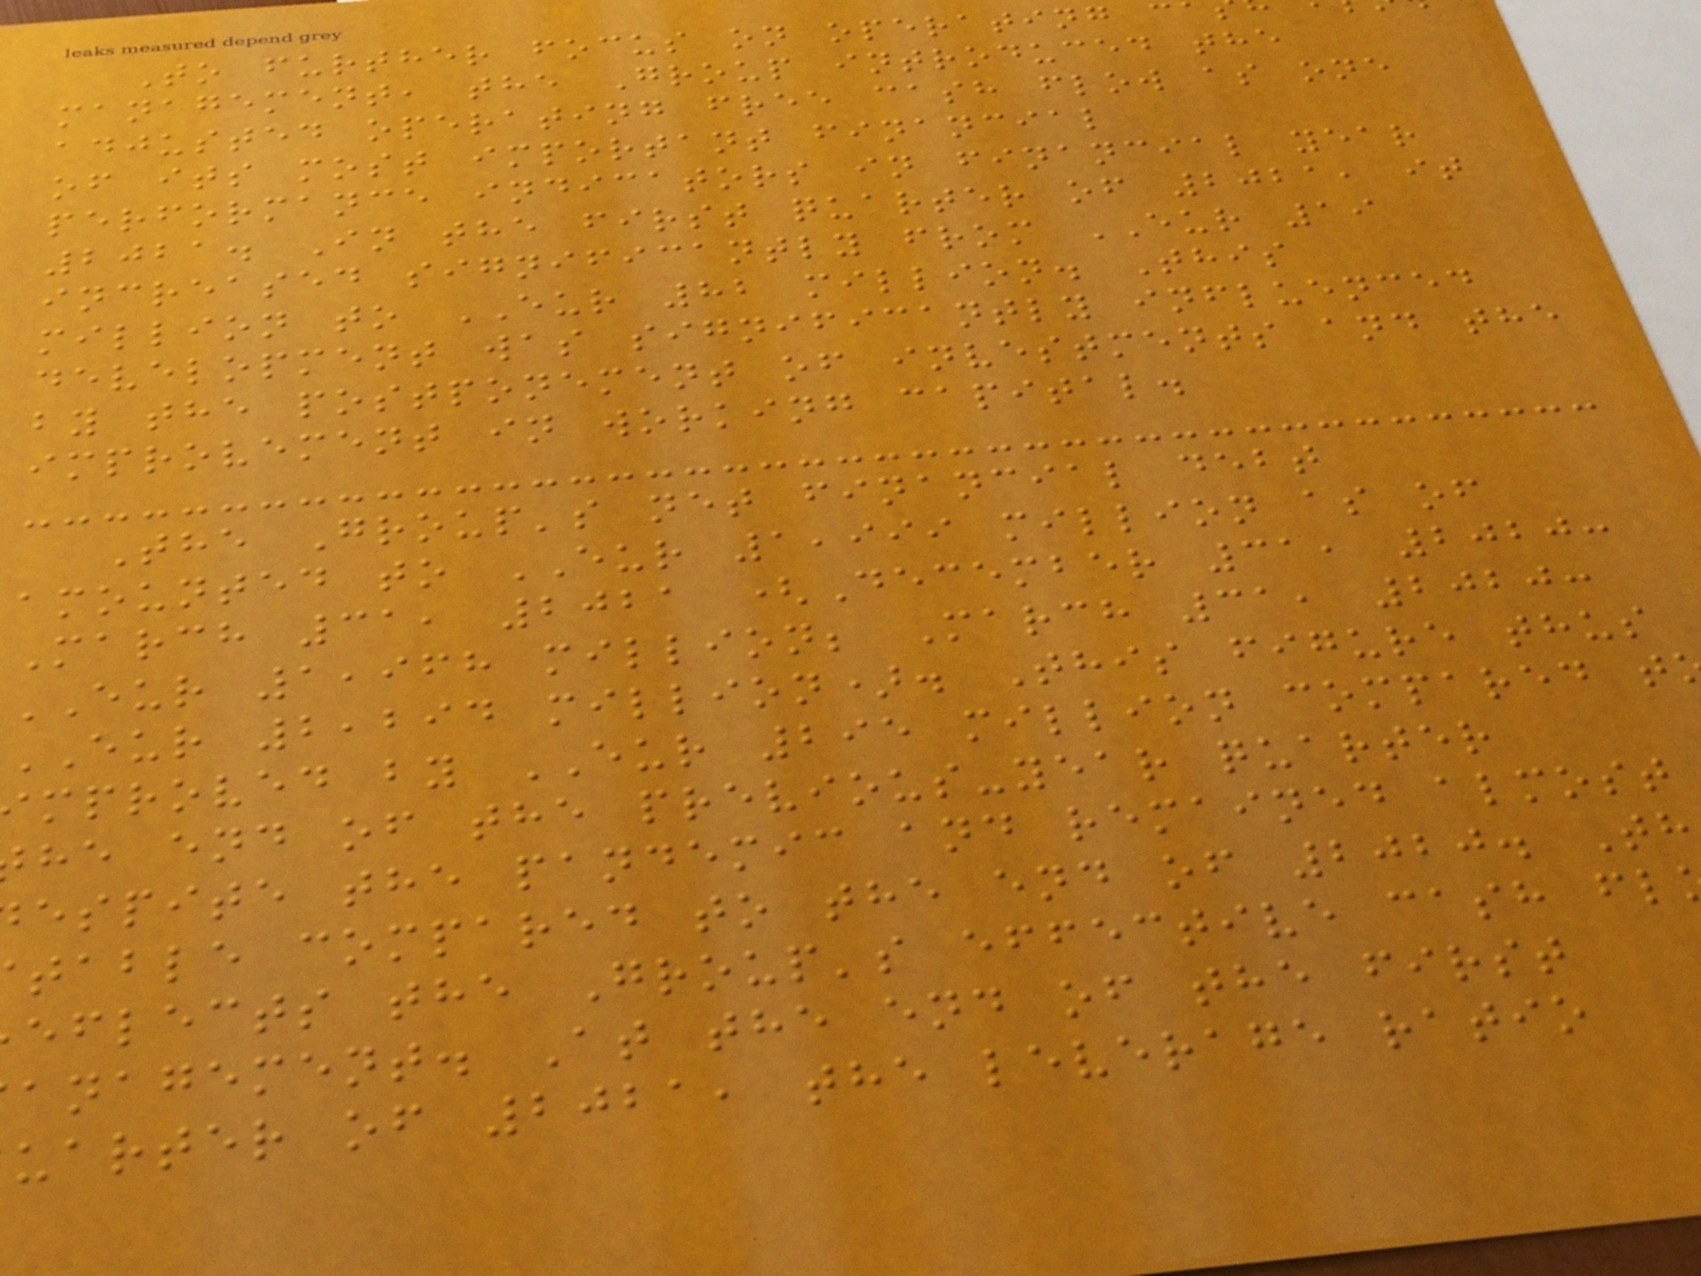To further focus on operating
management, the Group introduced the
adjusted operating free cash flow as one
of its most important financial
performance indicators in financial year
2021. In the first quarter of 2021, it
increased significantly from EUR 19
million to EUR 82 million. This
development was significantly influenced
by the postponement of investments and the
improvement in working capital.
The Group's net financial debt
amounted to EUR 1,999 million as of
March 31, 2021 (December 31, 2020:
EUR 1,968 million; March 31, 2020:
EUR 2,294 million). This figure thus
mproved by EUR 295 million compared t
he end of the previous-year quarter
espite the pandemic and remained almost
table compared to the end of 2020. Th
eflects the Group's effective cash fl
anagement. At the end of the first
uarter of 2021, the leverage ratio
